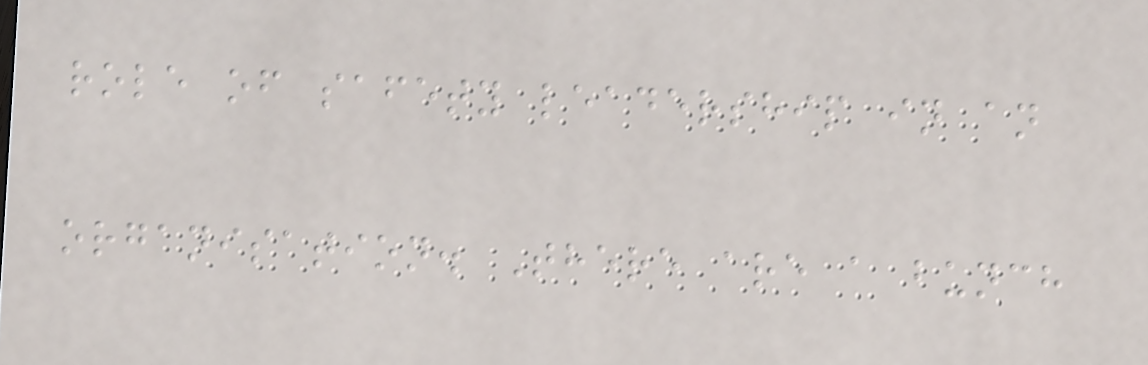role of safety leadership in an
organisation. There are a bunch
